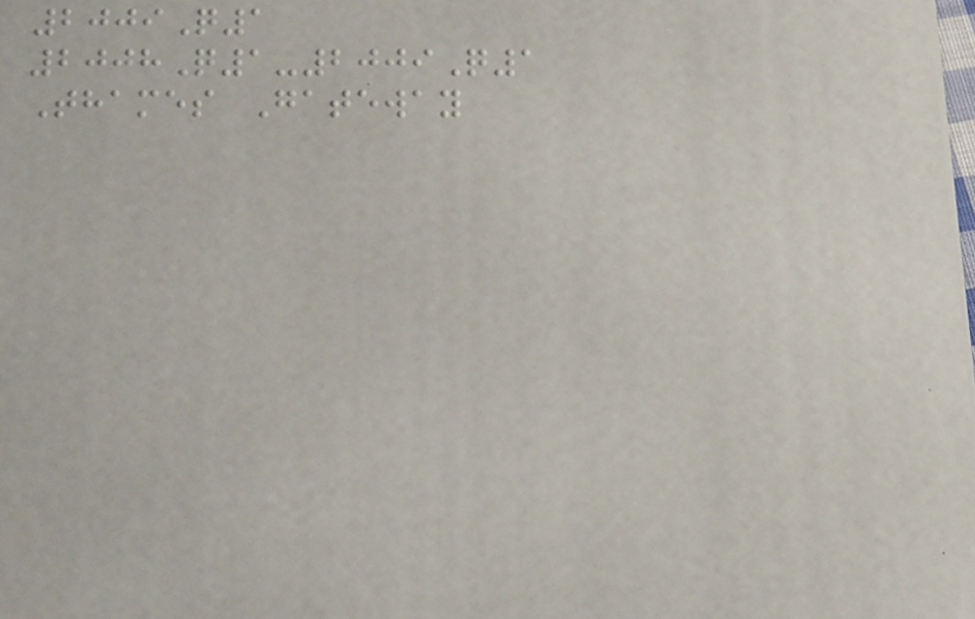2009Q1
2008Q1-2009Q1
Thames Gateway
